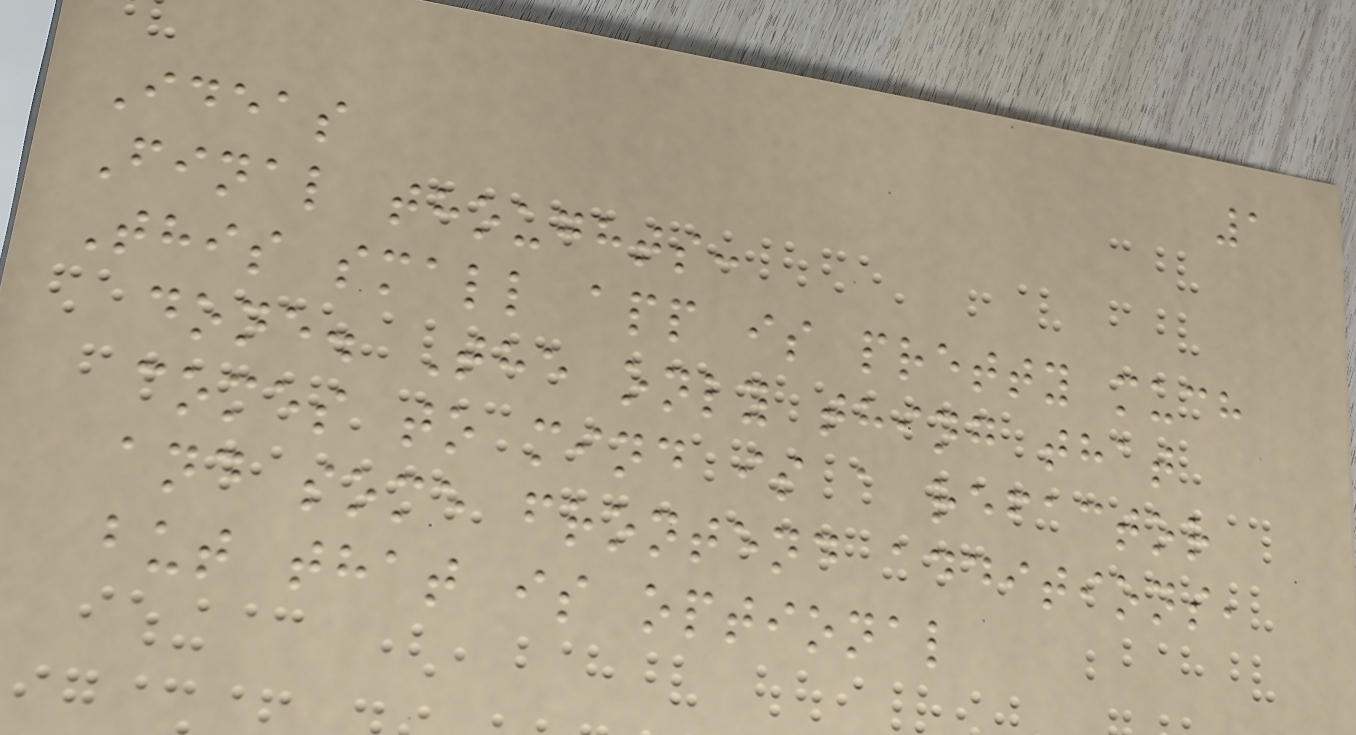1
Ideas
Final thoughts:
This small app is pretty much
done. The only thing that
comes to mind is a refactor
and some frontend additions,
but that is optional
